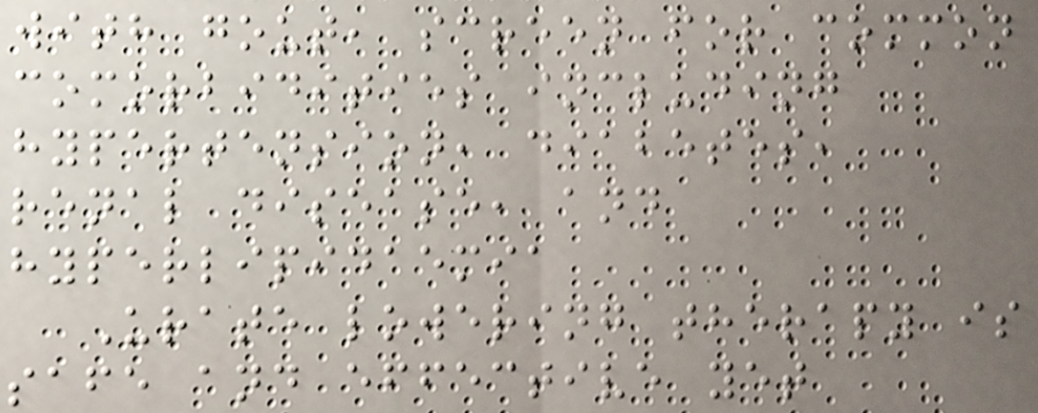with gout, screen for common
comorbidities including
hypertension, diabetes,
renal disease, and
hyperlipidaemia
Urate lowering therapy is
safe and effective yet
